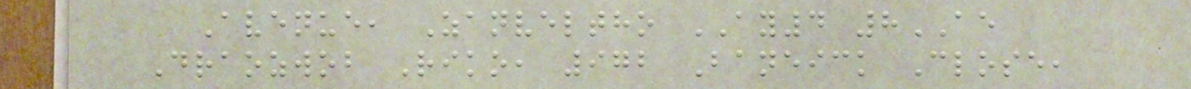Avenue, Zanveltho AY4 8AE
Draozwob Riko, 972 Baneick Close,
